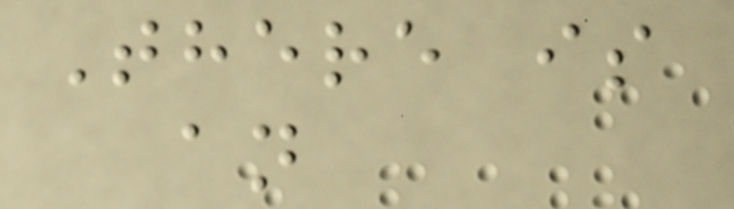There is
an
